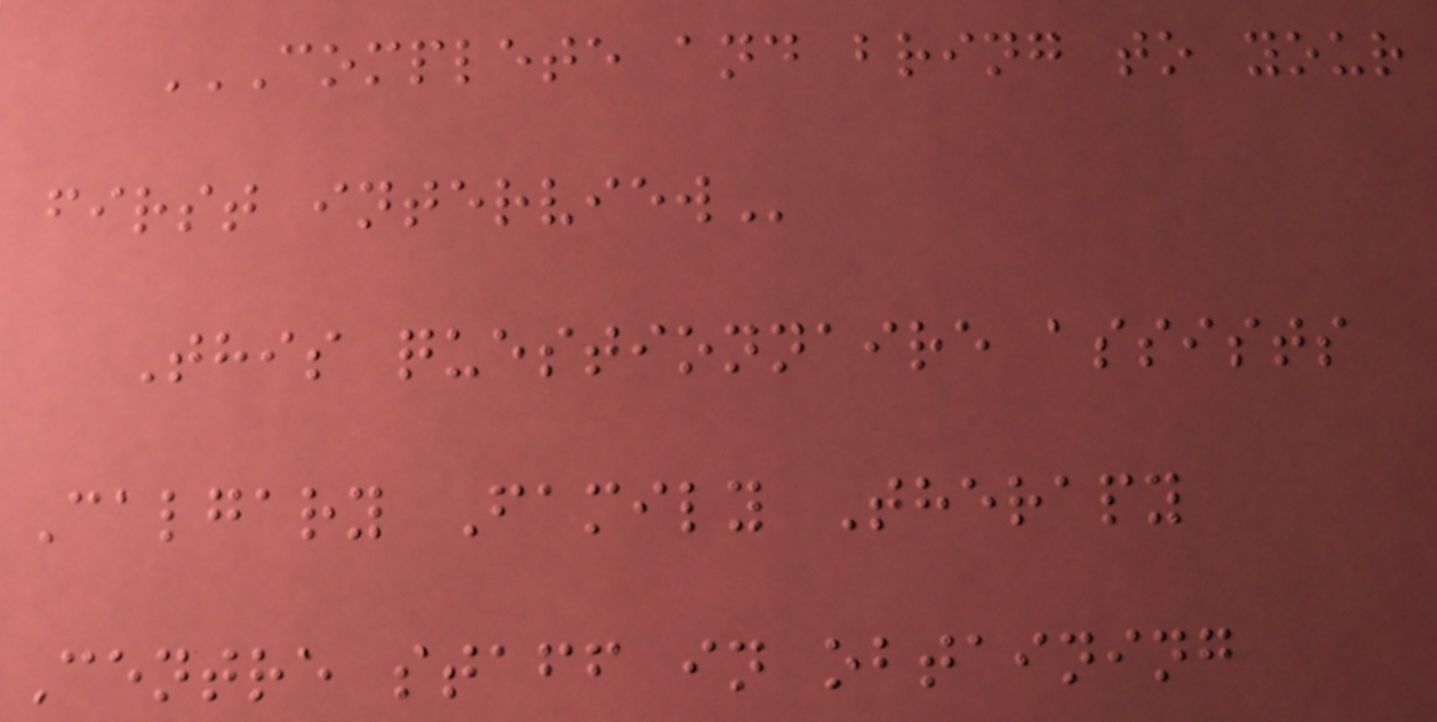COMPLETE AND BRING TO YOUR
FIRST INTERVIEW
This questionnaire assists
Calgary Family Therapy
Centre staff in obtaining
